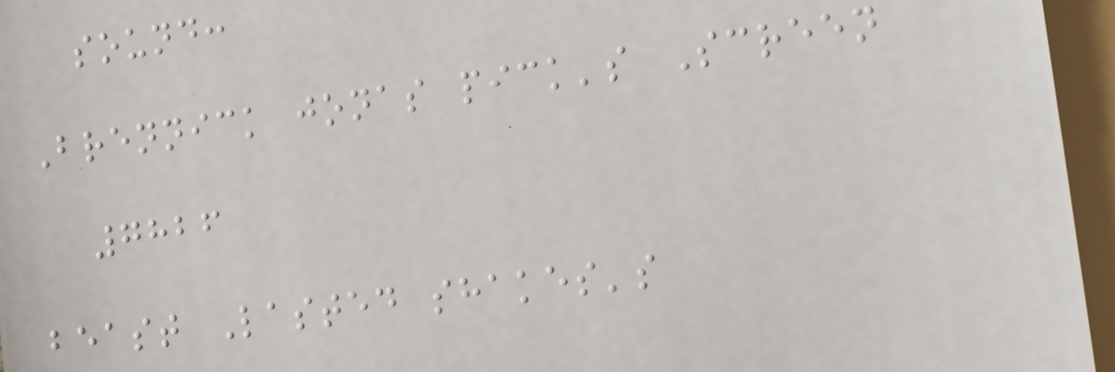sound:
Brennick jonas pick's Screen
7826
beast Lasted shakes's
